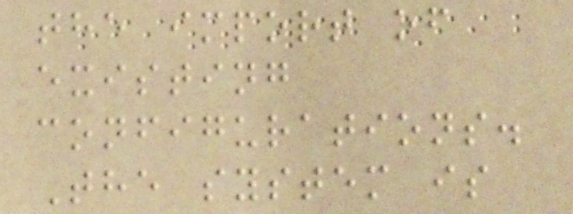the import of
existing
configurations.
The system is
